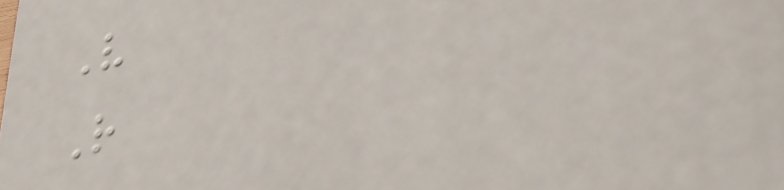V
R
